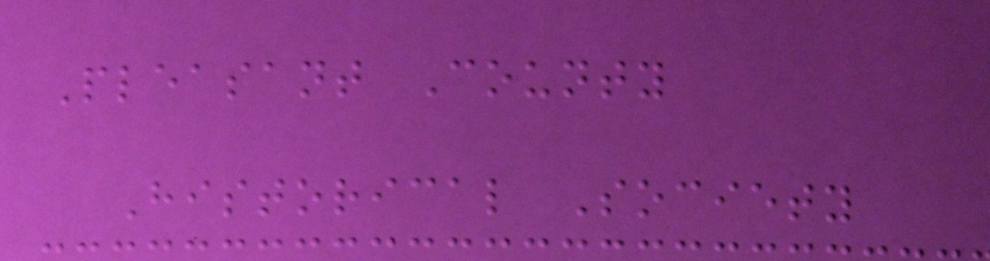Pleasant County
Historical Society
